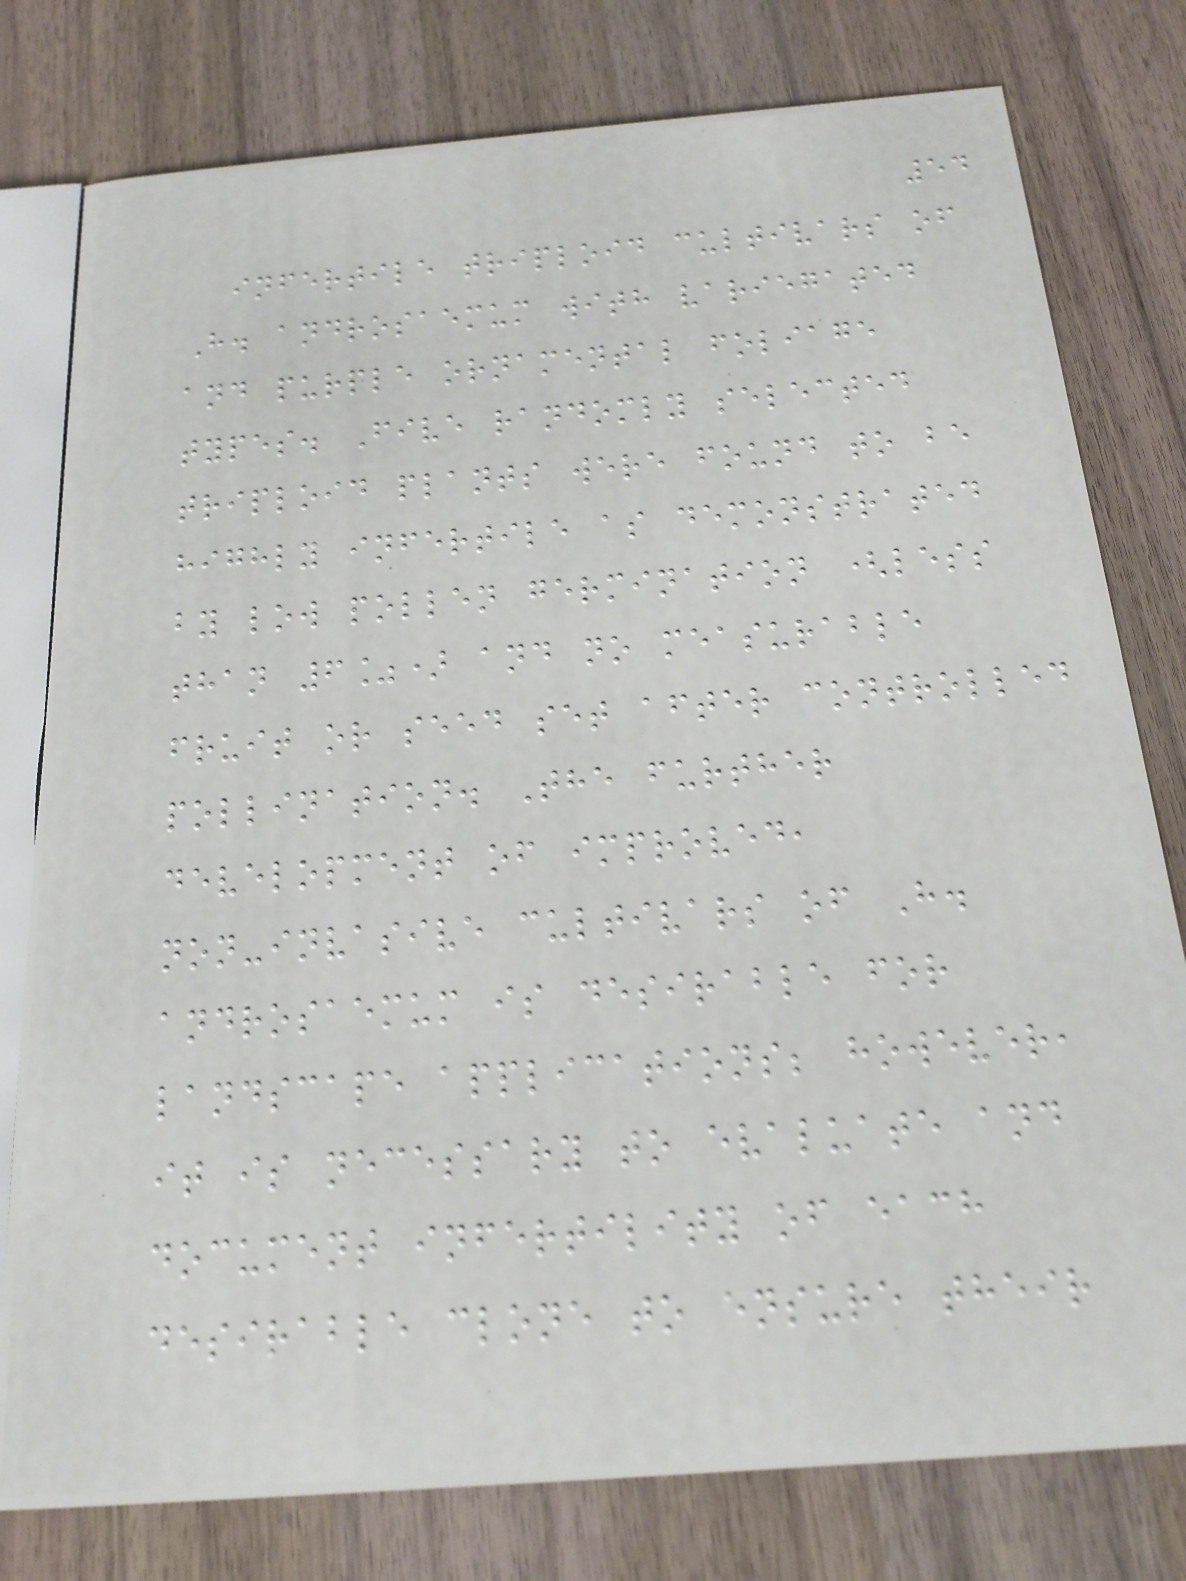54
infertile triploid cultivars of
H. androsaemum with variegated
and purple ornamental foliage
types. Five randomly selected
triploid plants were found to be
highly infertile as demonstrated
by low pollen germination (less
than 6%) and no measurable
fruit or seed set after controlled
pollination. The further
development of improved,
non-invasive cultivars of H.
androsaemum is desirable for
landscape applications; however,
it is necessary to evaluate and
document infertility of each
desirable clone to ensure their
